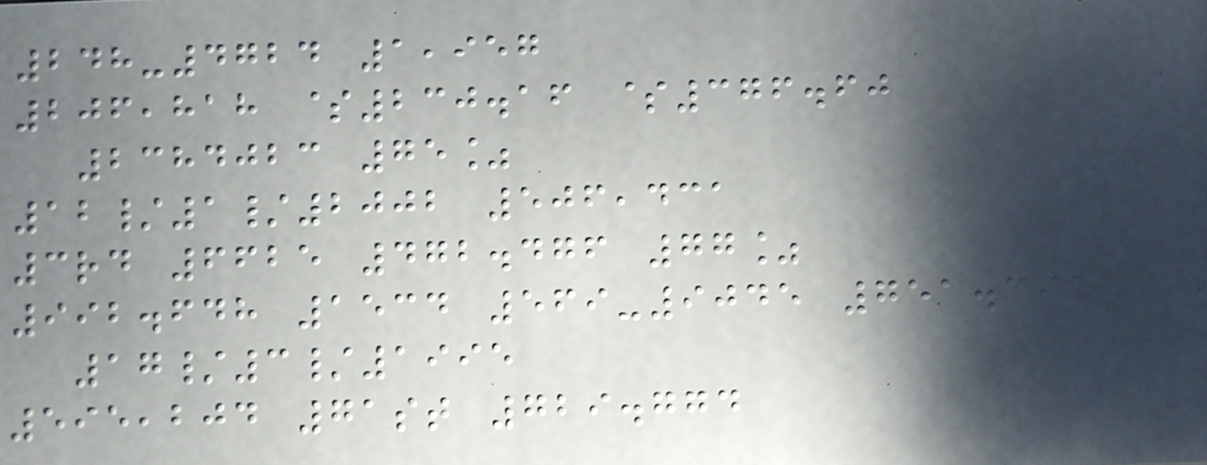248-4724 1,957
206,818 $230.16 $376.60
2384023 75%
12/1/2002 506,431
3rd 6625 472.476 77%
992.648 1534 569-9045 751.391
17/3/1995
595,204 71st 729.774
